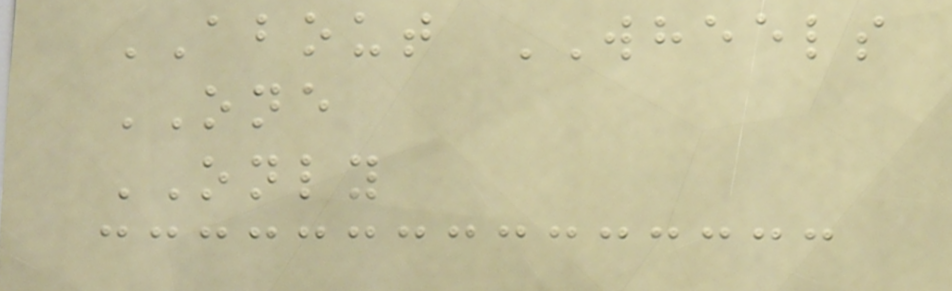ABOUT WHEELS
ONE
ONLY
